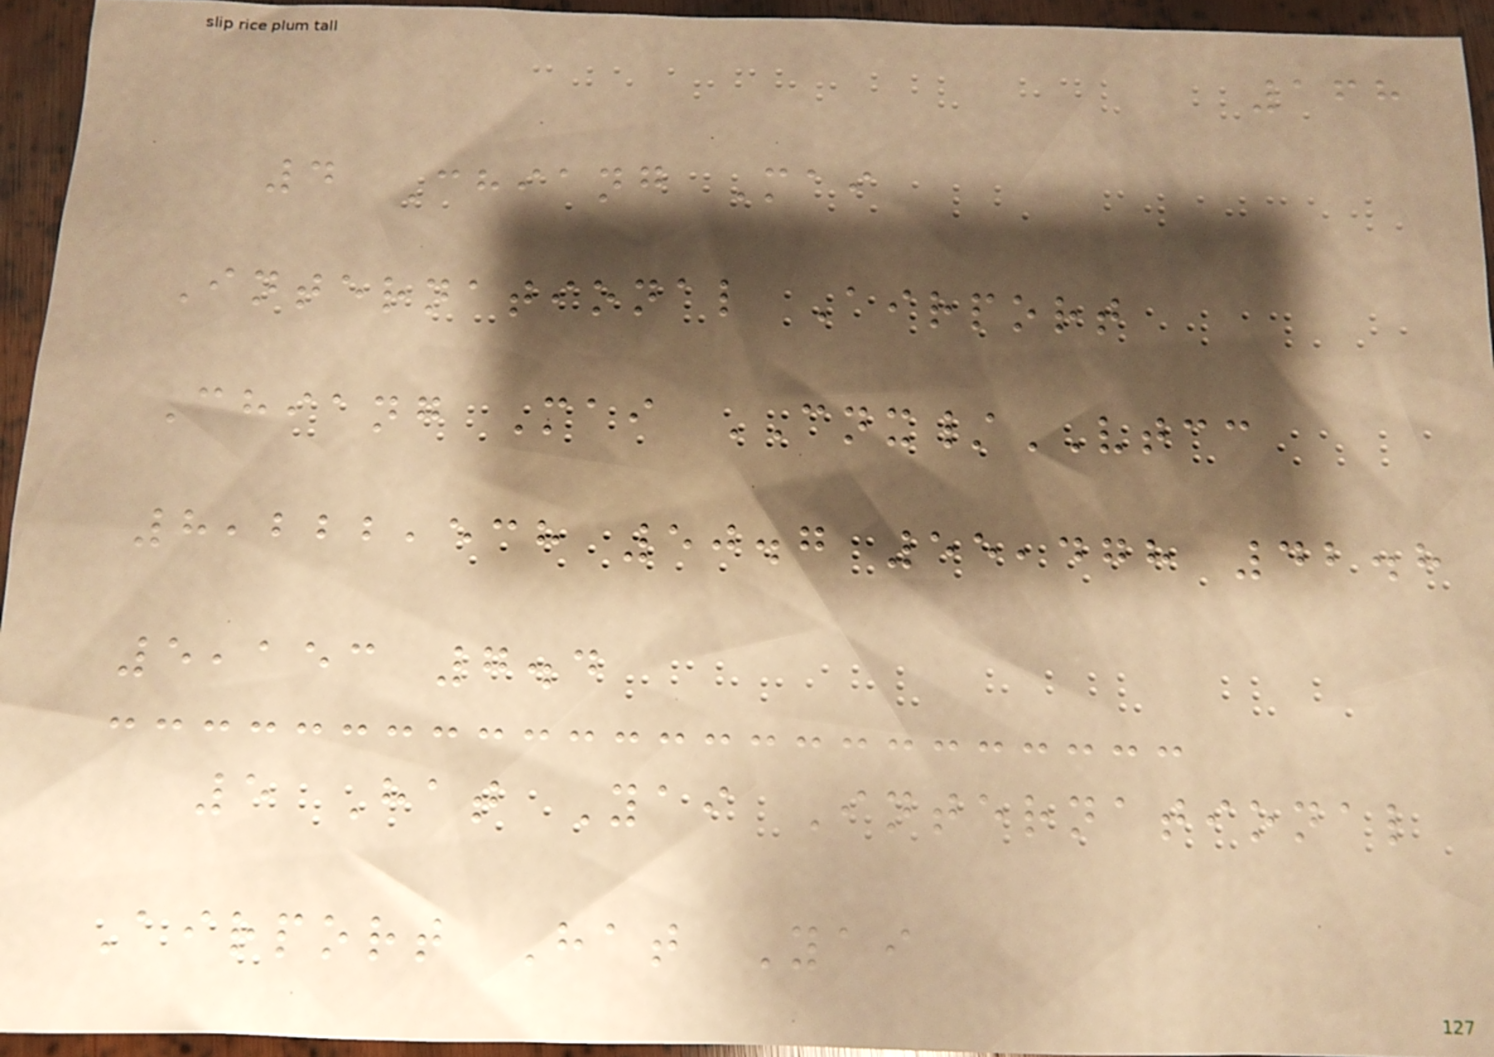168
4 Chiang Mai
International Airport
Chiang Mai CNX/VTCC
8,222,538 50.7 55,478 42.8
5,153 7.4
5 Hat Yai International
Airport Hat Yai
